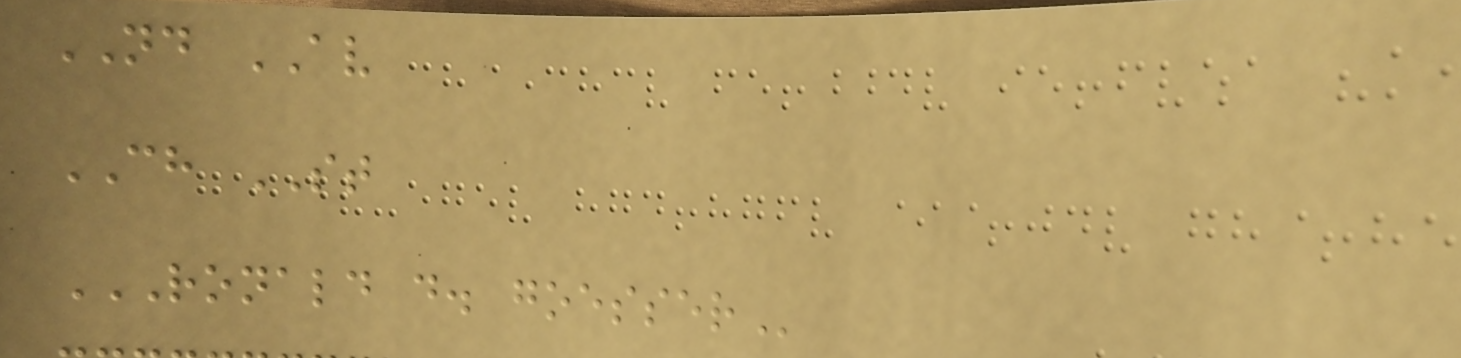ND AV
CH ST
RONALD D. GOESSER
